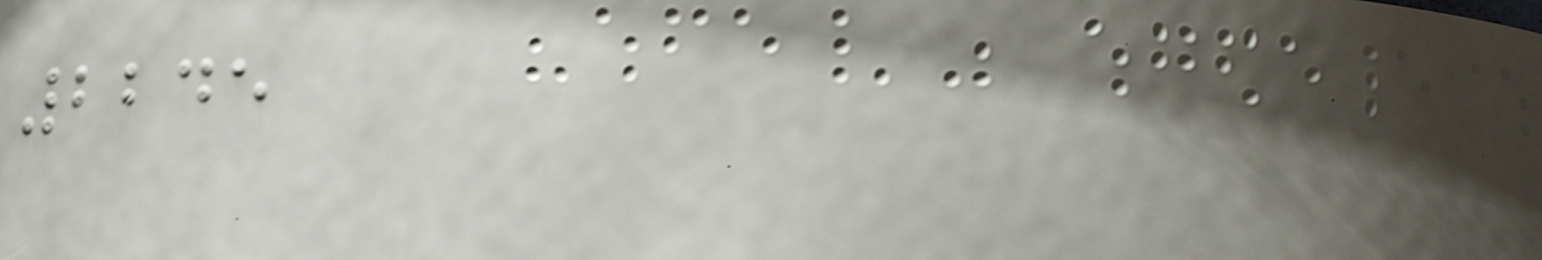2245
